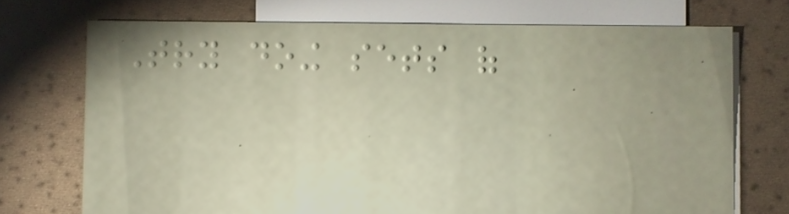Try doing sets of
